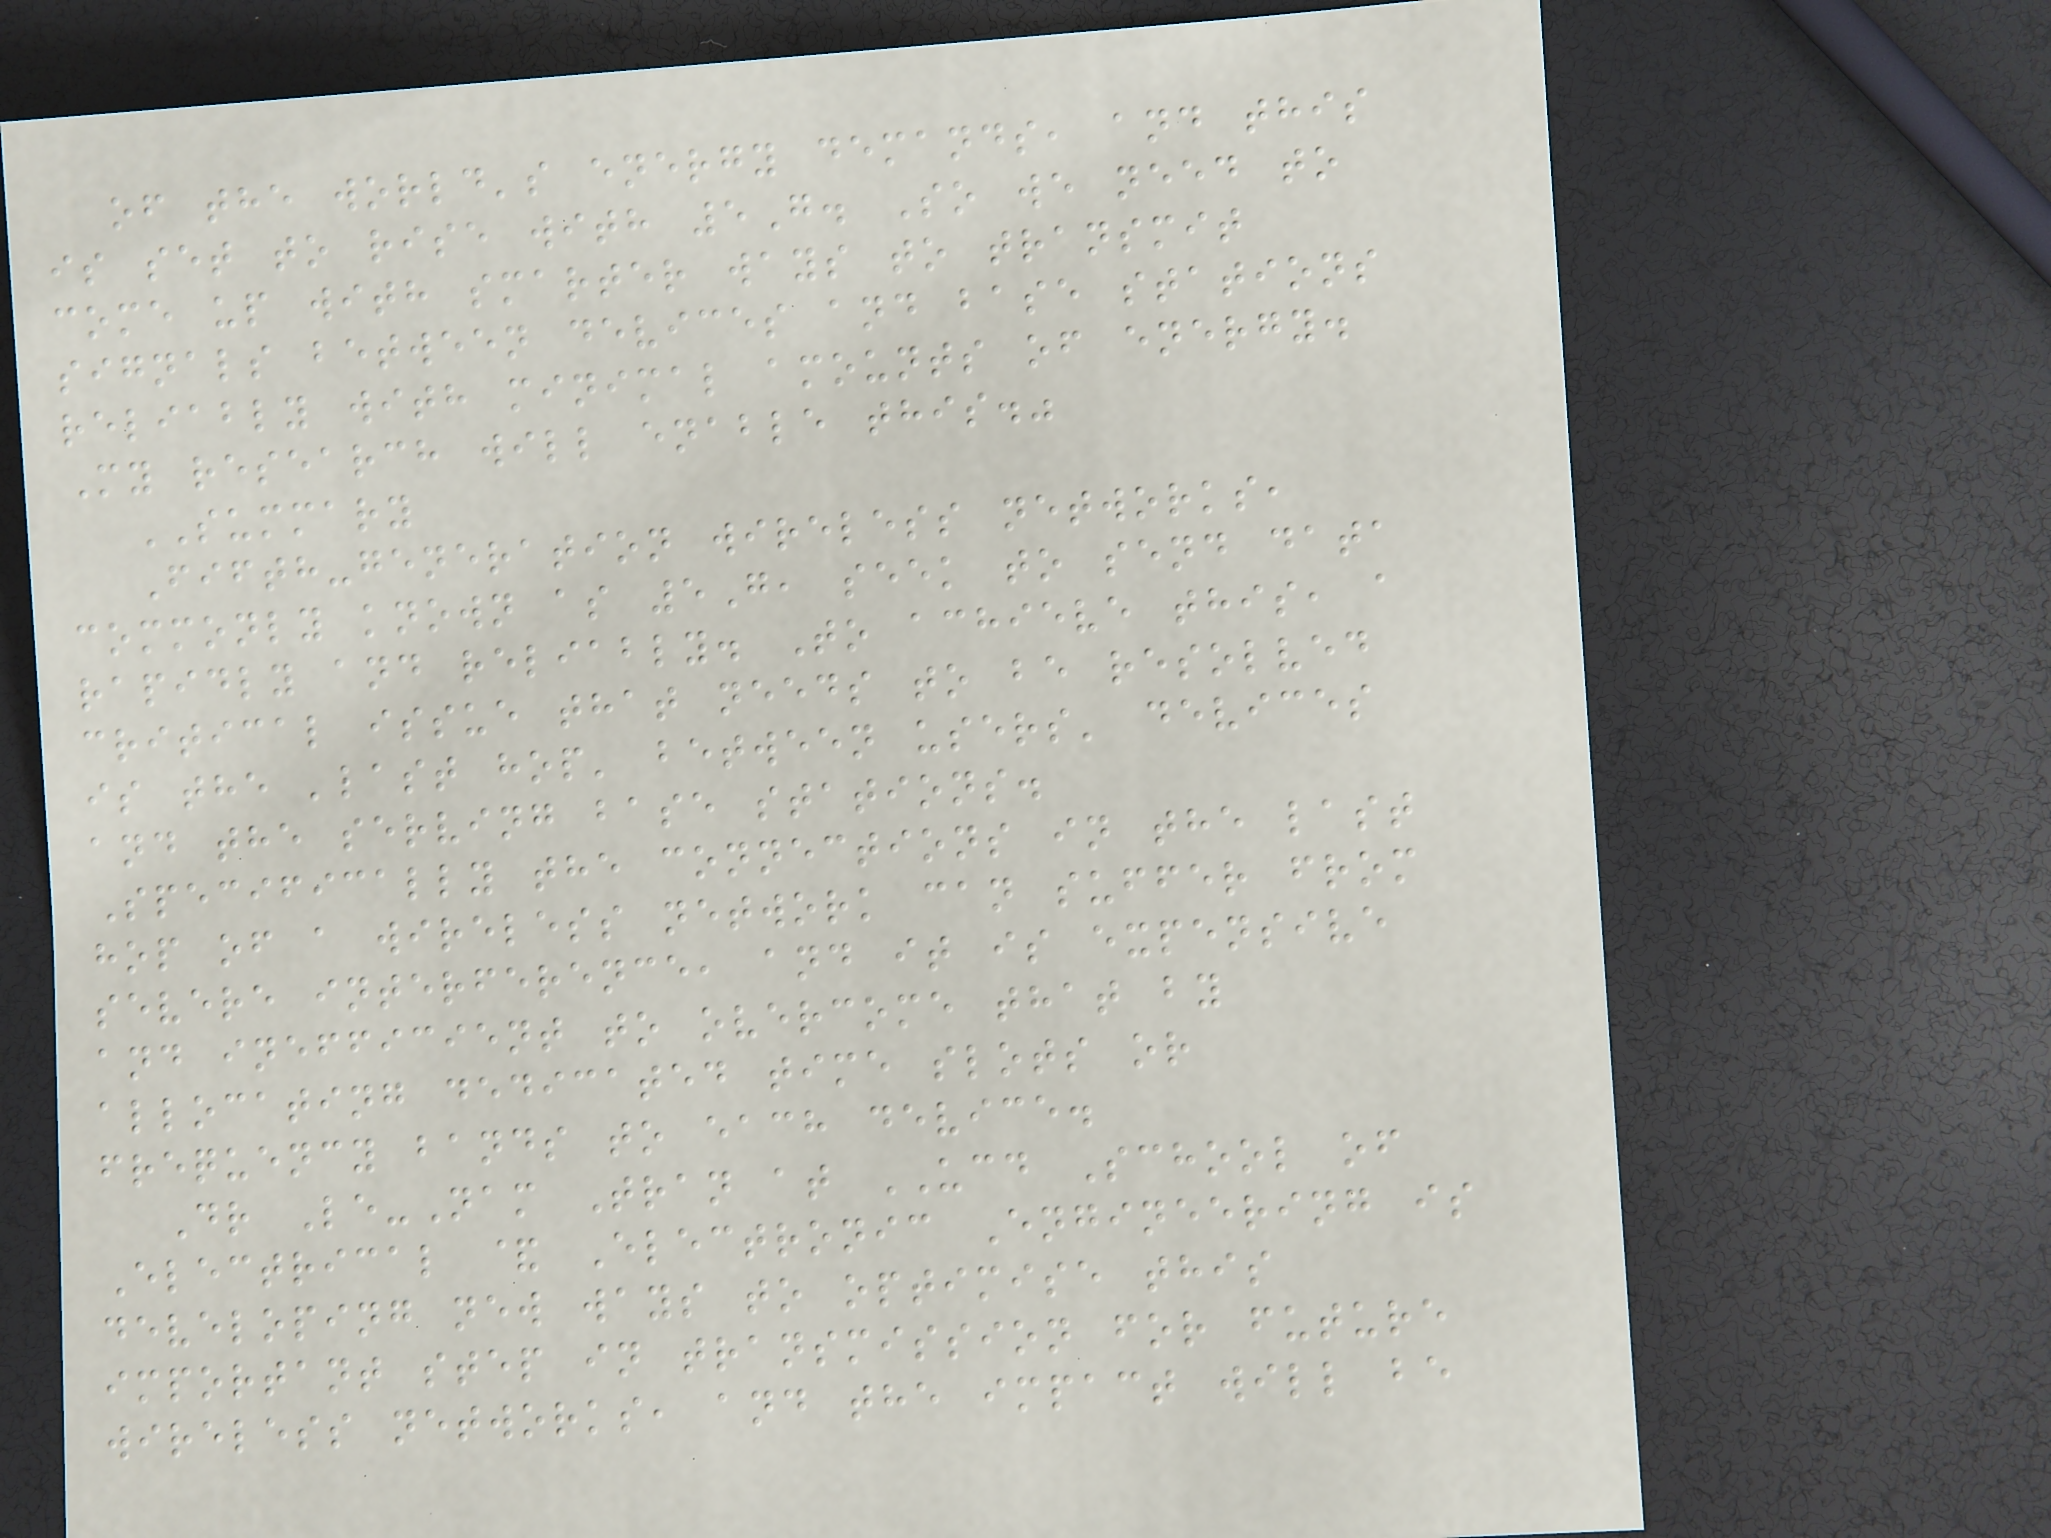of the world's energy demands, and this
is set to rise with 5G. So we need to
come up with smarter ways to transmit
signals between devices and base stations
reliably with minimal amounts of energy.
My research will enable this."
SUMMARY
Fifth-generation wireless networks,
commonly known as 5G, seek to send data
rapidly and reliably. To achieve this, a
critical issue that needs to be resolved
is the 'last hop' between users' devices
and the serving base stations.
Specifically the connections in the last
hop of a wireless network can suffer from
severe interference, and it is expensive
and inefficient to overcome that by
allocating dedicated time slots or
frequency bands to each device.
Dr Le-Nam Tran at UCD School of
Electrical & Electronic Engineering is
developing new ways to optimise this
important step in transmission for future
wireless networks, and the impact will be
